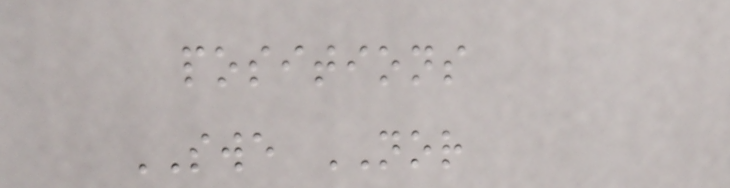positions
SWE NOR
